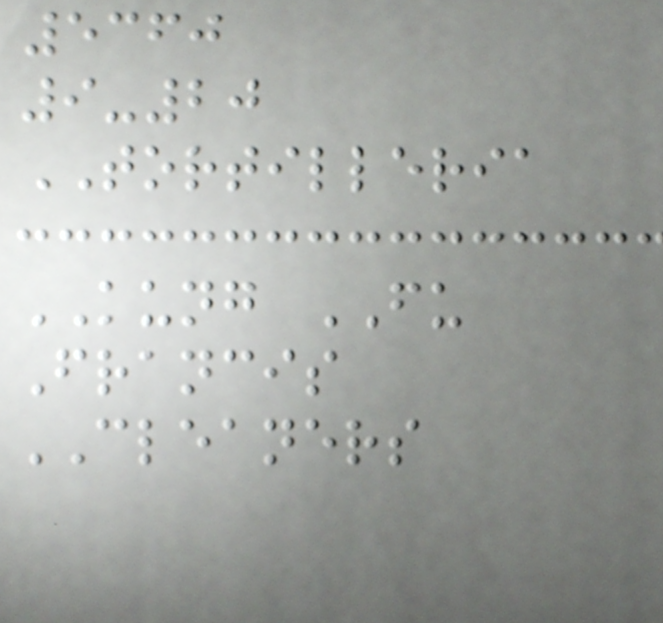5360
9-20
TORTILLERIA
KUNG FU
Francis
CLEANERS
